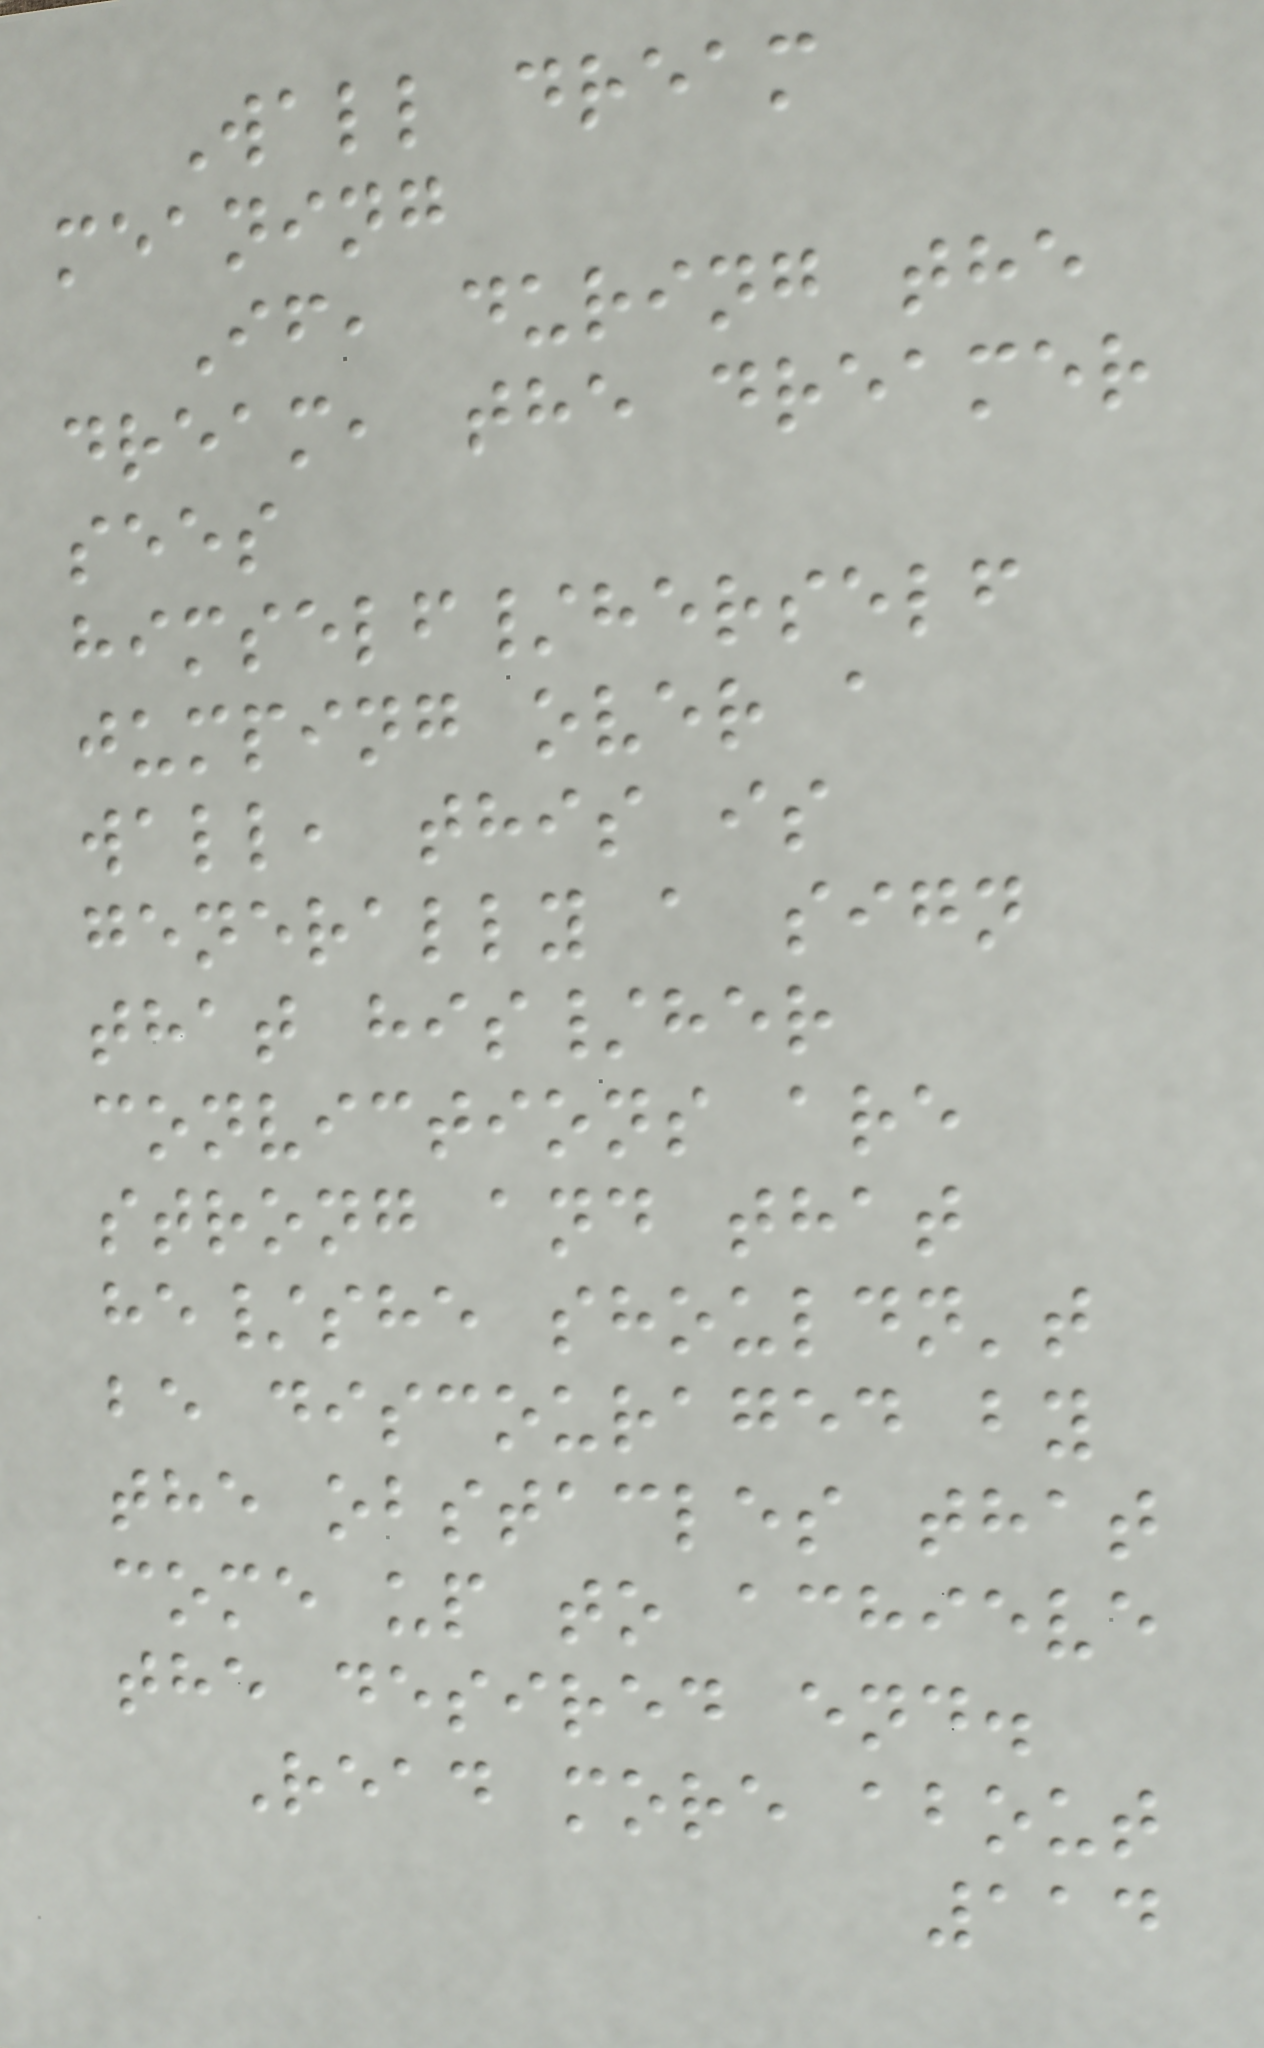Wall dream
meaning
If, during the
dream, the dreamer
sees
himself/herself
jumping over a
wall, this is
generally a sign
that his/her
convictions are
strong and that
he/she shouldn't
be discouraged by
the obstacles that
come up to achieve
the desired end.
Read more about
114
